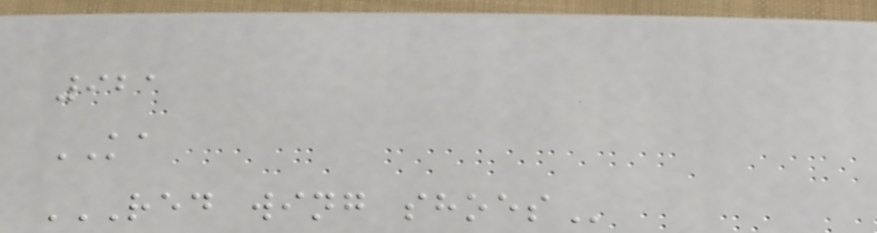921
KA
RED WING SHOES
